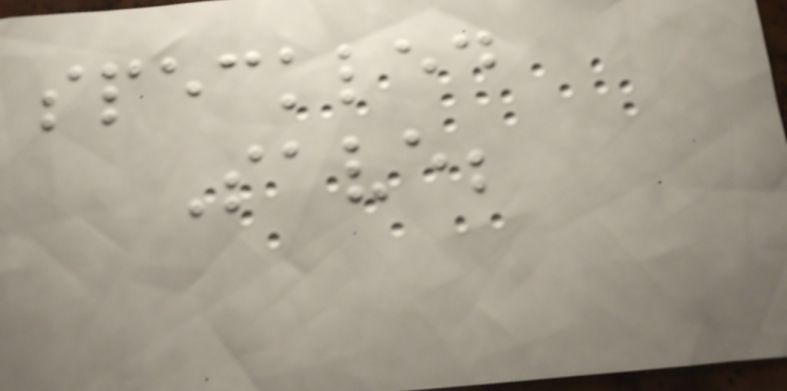speckled
Save;
